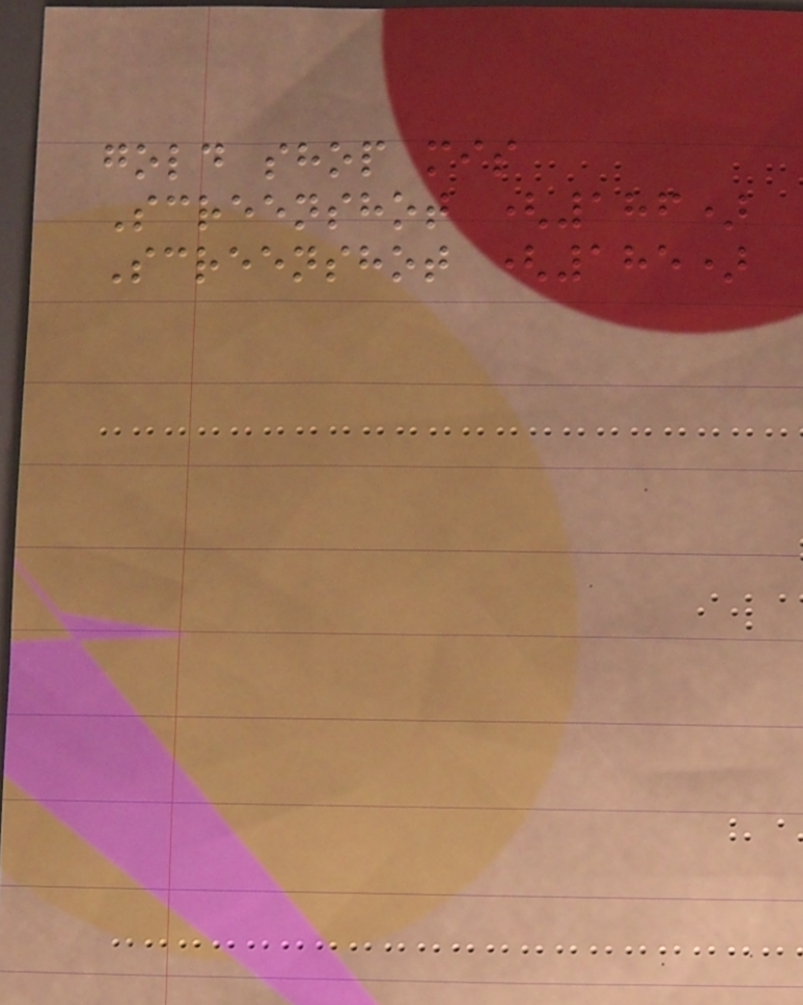gold shop mis
Screenshot (186)
Screenshot (185)
